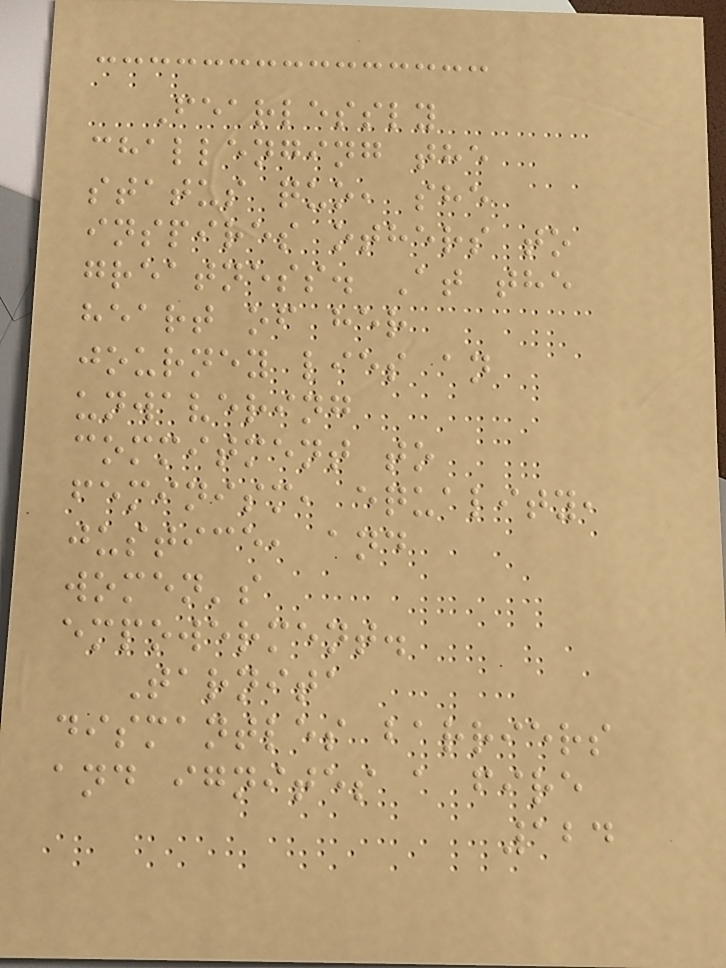Fearlessly
challenging the
status quo, she
inspires others to
greatness. At the
heart of her
journey lies an
unwavering
commitment to
feminism, equality,
justice, and
women's
empowerment.
Tarnita
dismantles barriers
and ignites a fire
124
